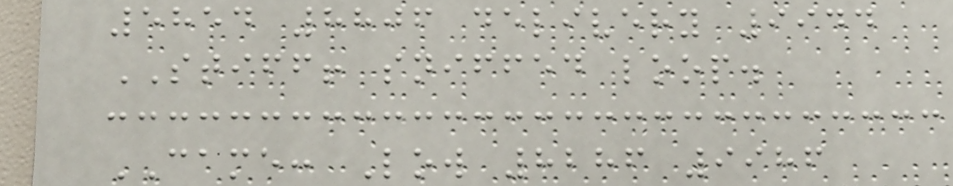5854 8806 delivery 9944
STIFF! sniffed loop.
CAME: Low 8286 9986
